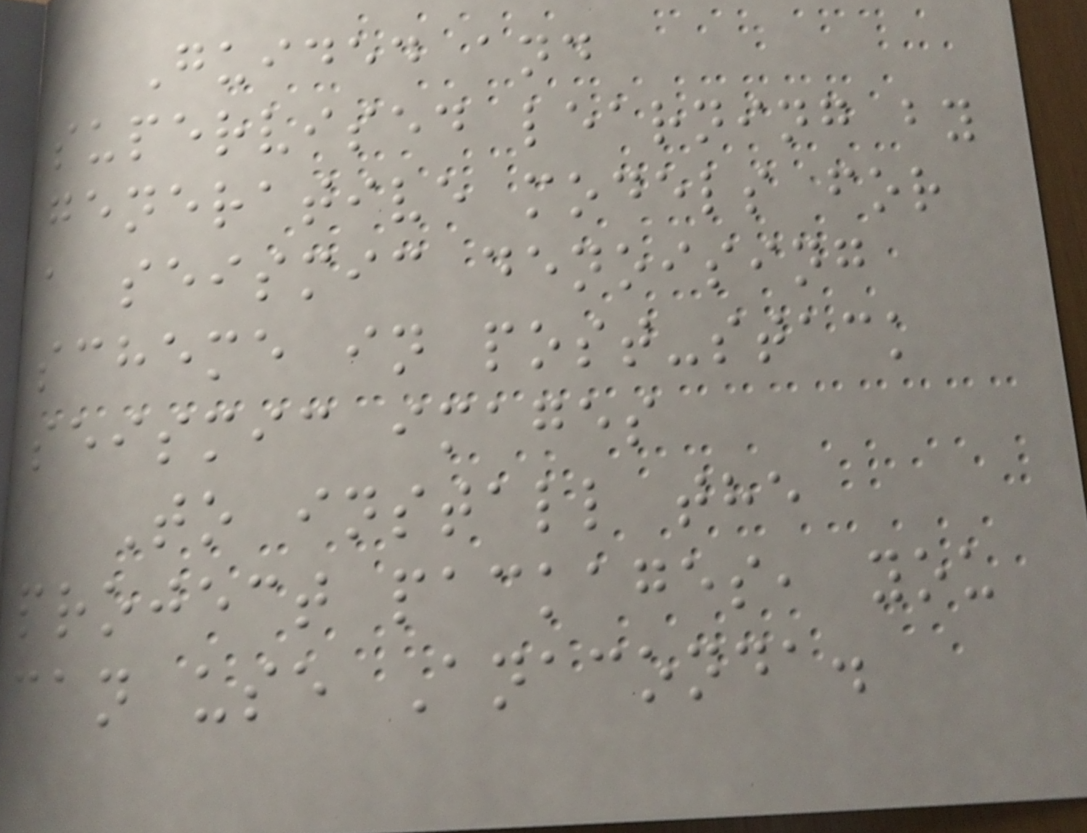Guided and
supervised learning by
generative models for
a seismic denoising
scheme in post-stack
seismic images
To install the
project packages, you
can use Anaconda.
